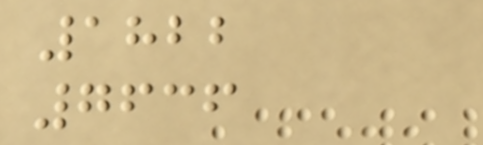1822
7636
